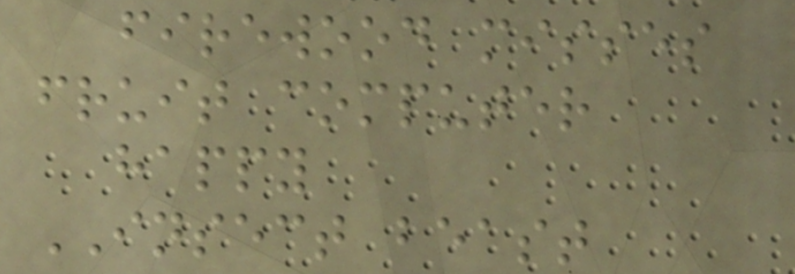firewood misses
fruit computer
happy
INSECT beast
